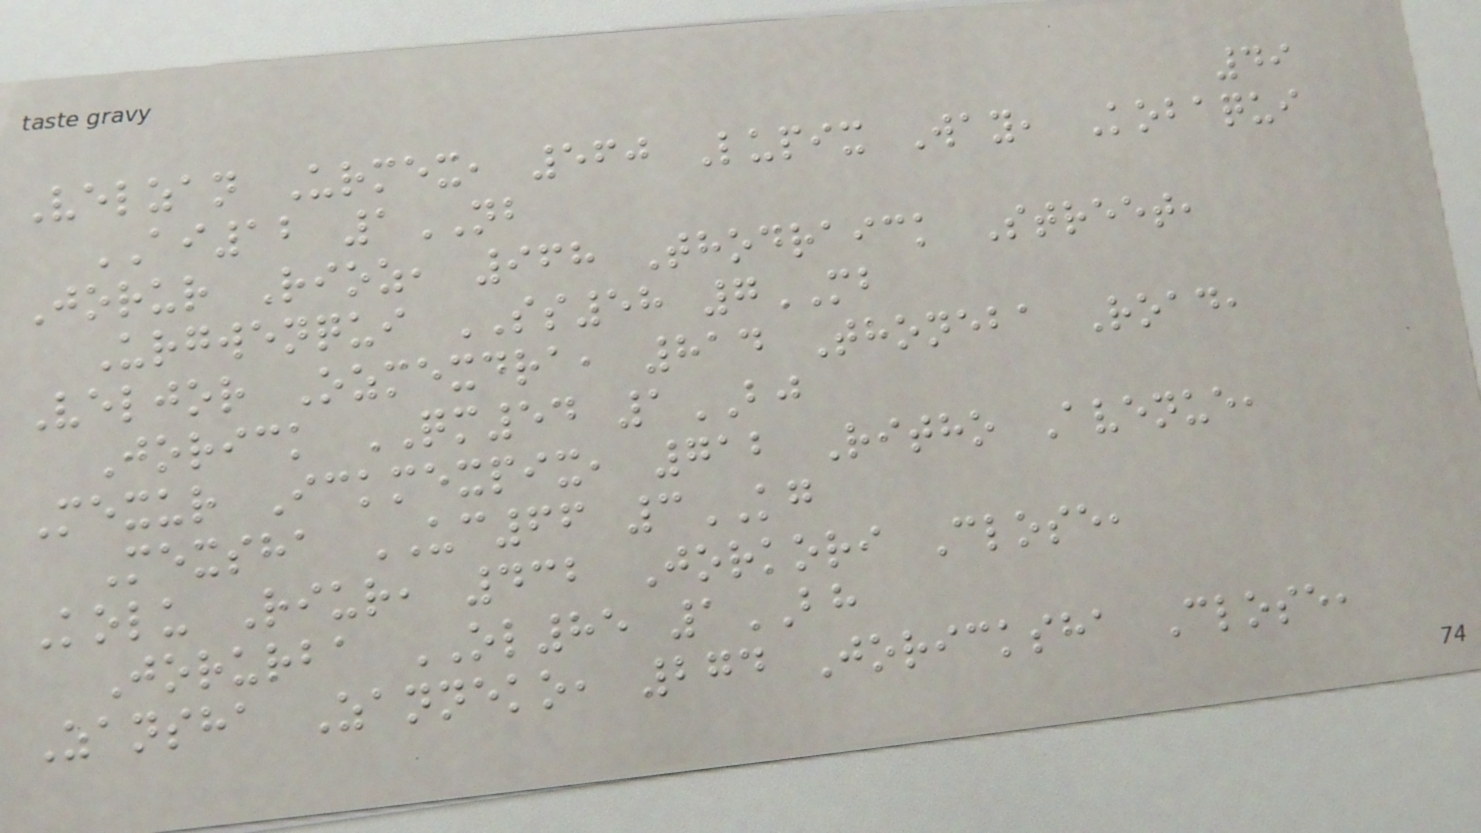49
Velzan Urmex, 560 Lupix Way, Kobaqui
AI12 1NB
Jorur Rioz, 968 Thodraick Street,
Urgwenqui SS58 7MB
Veljor Ozmexdra, 814 Thoneba Road,
Jorick QM54 1BJ
Mexur Ickmexpix, 712 Ritho Avenue,
Mexsha UC66 3KG
Kolu Riur, 432 Jorkori Close,
Jorurba OL85 1BH
Zansha Zanneko, 274 Joricksha Close,
